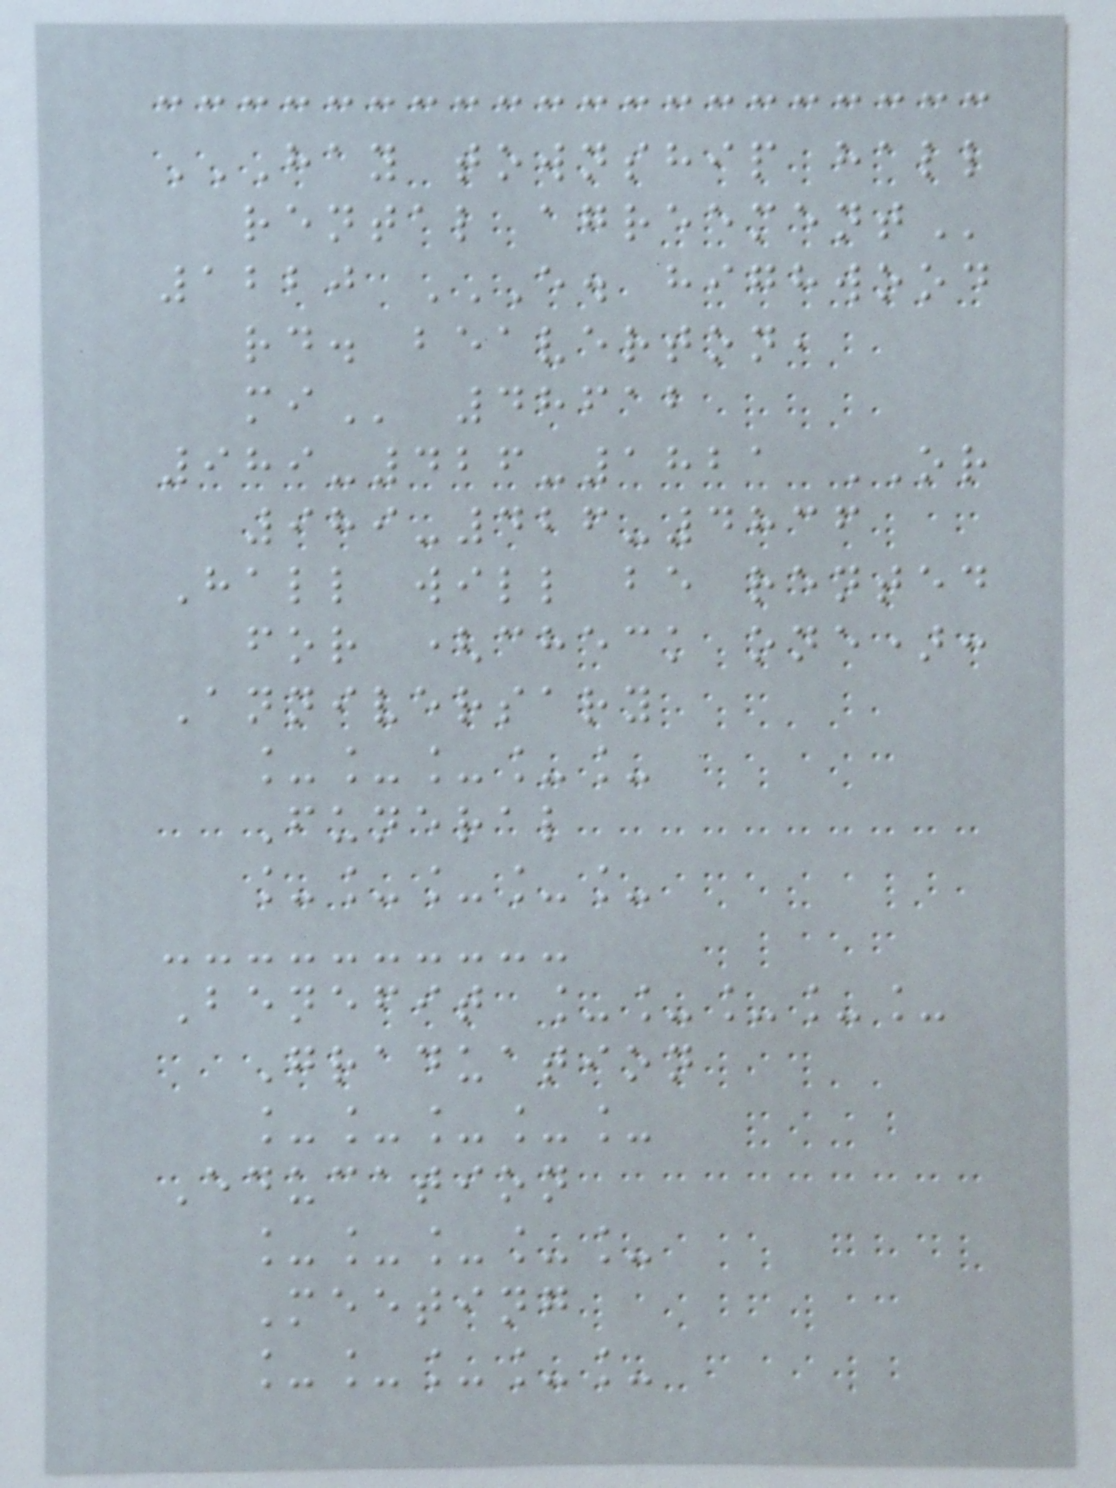HAY TOWNSHIP HALL
RENTAL AGREEMENT
1220 E. HIGHWOOD
RD. BEAVERTON,
MI 48612
989-426-1821 OR
989-426-4836
Hall will be rented
for (check one):
Anniversary
_____
Funeral
_____
Benefit _____
Graduation
_____
Education
_____
Meeting
_____
